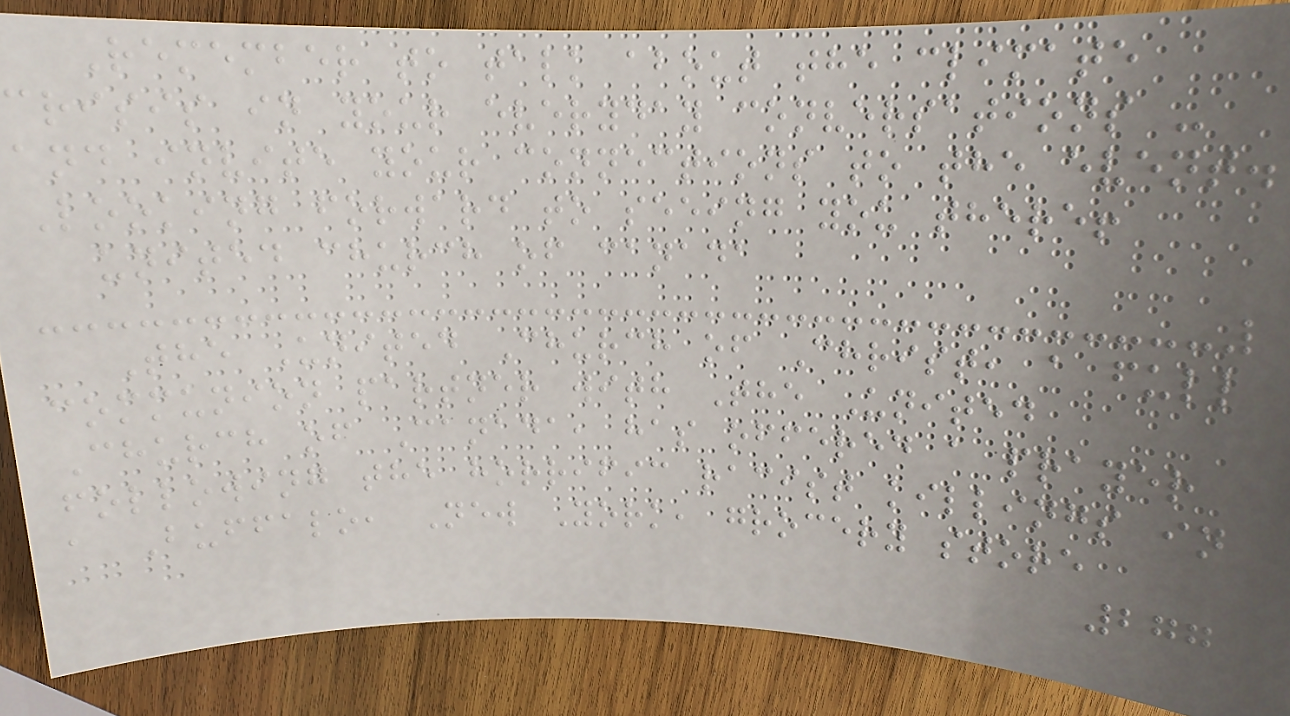Remember to talk about the climate
crisis in your everyday conversations -
and invite your connections to the event.
Looking forward to seeing you there!
united church of canada
The United Church of Christ, a full
communion partner with The United
Church of Canada, has offered a prayer
following the horrific racist killings in
a Buffalo, New York, grocery store
277
